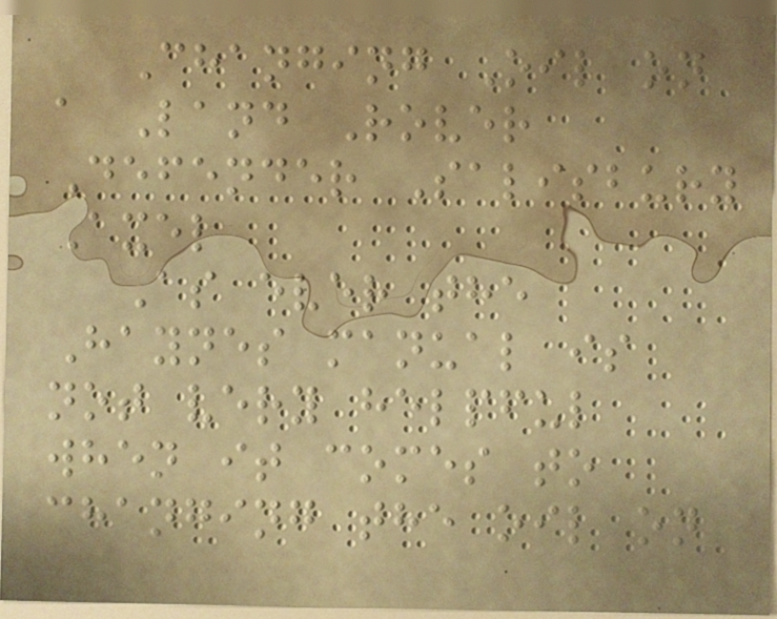Changing Oil on
a Land Rover
Defender Salisbury
Axel
As ever the
Haynes manual is
not very helpful
when it comes to
changing the oil on
